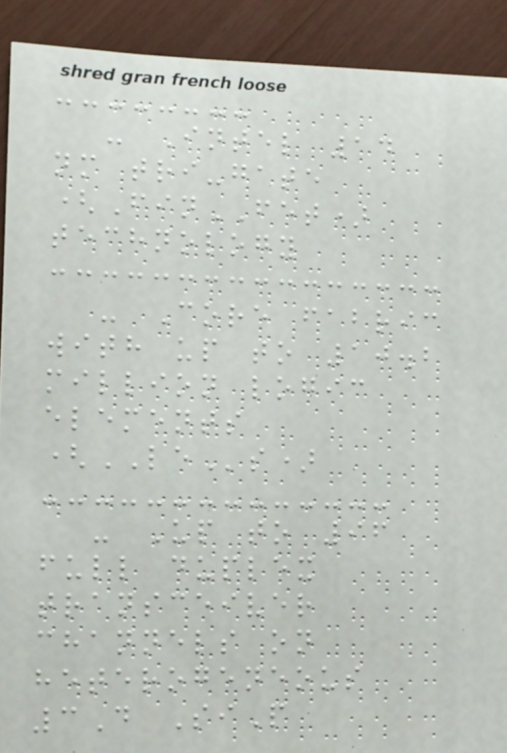- Intel 14
nm tri-gate
(FinFET)
technology
- Core fabric
with up to 10.2
million logic
elements
(LEs)
- Up to 96
full duplex
transceiver
channels on
heterogeneous
3D SiP
